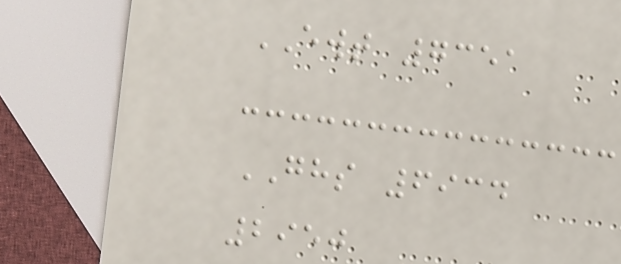EWT 7351
GHS 6934
2950
